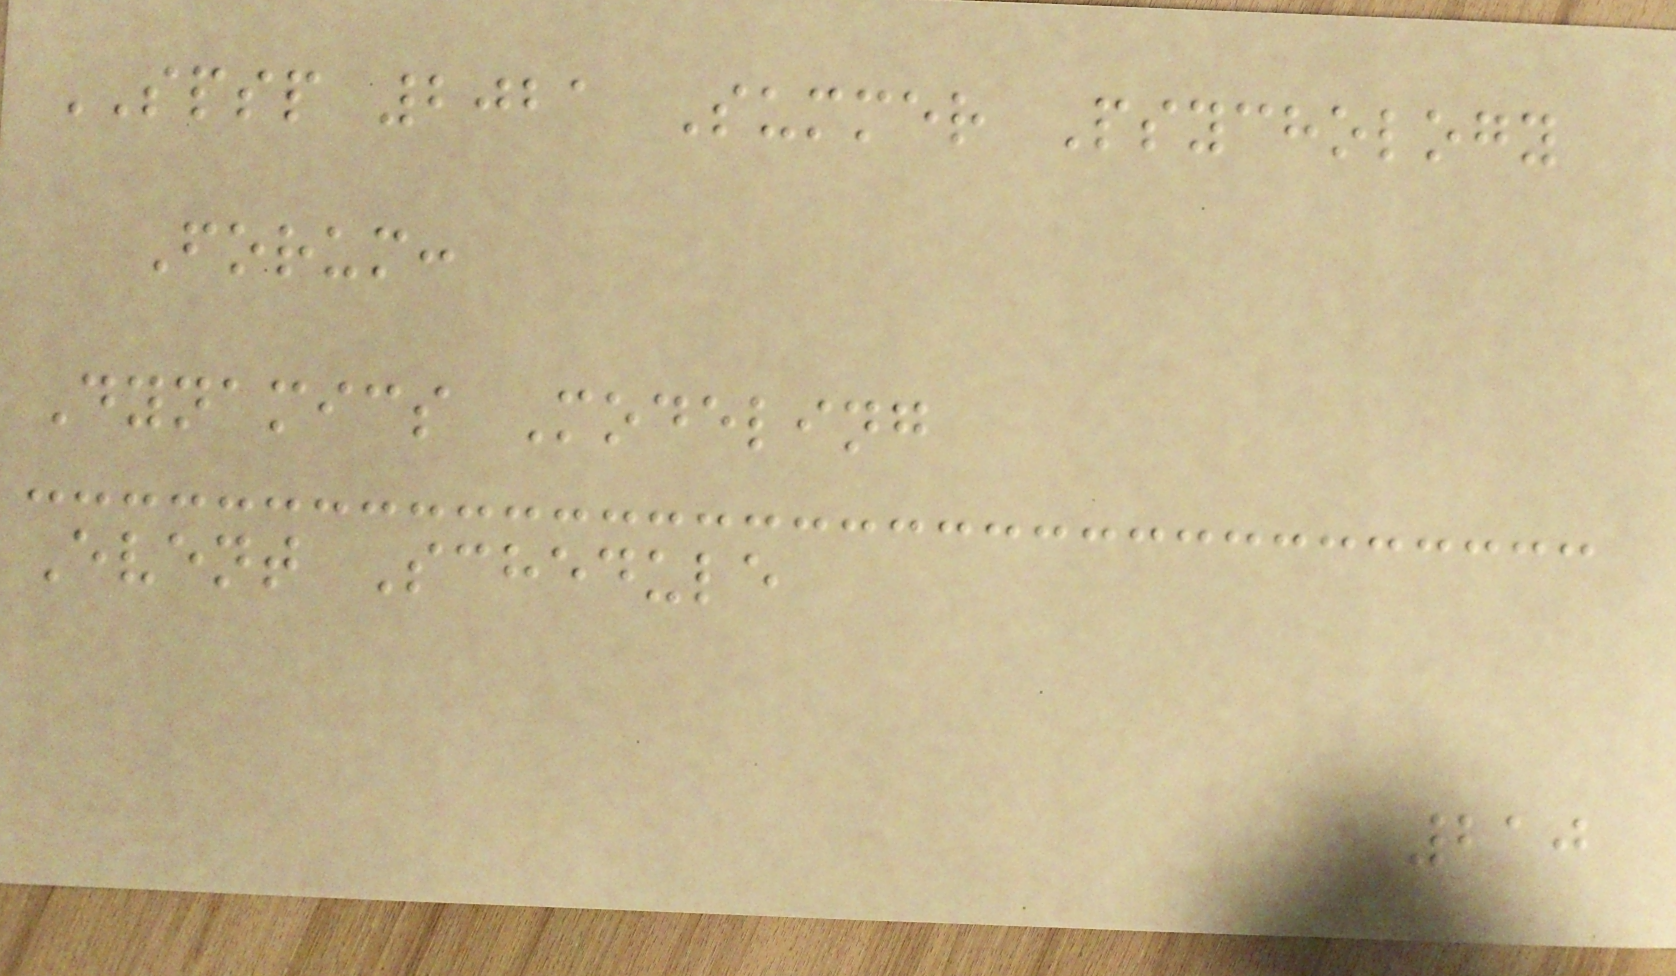SPSP 2021 Summer Psychology
Forum:
Dynamics Modeling
Event Schedule
210
